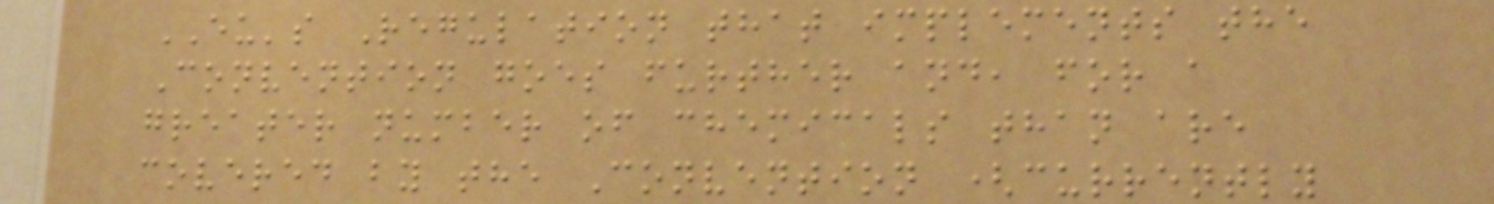EU's Regulation that implements the
Convention goes further and, for a
greater number of chemicals than are
covered by the Convention (currently
